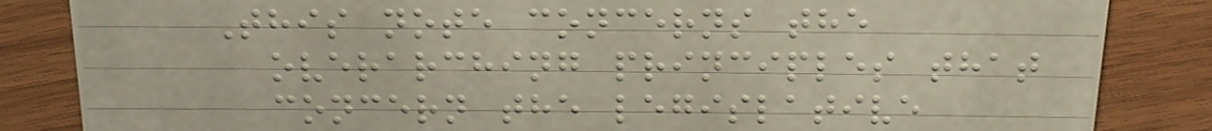This note concerns the
overarching principles that
concern the legislative
